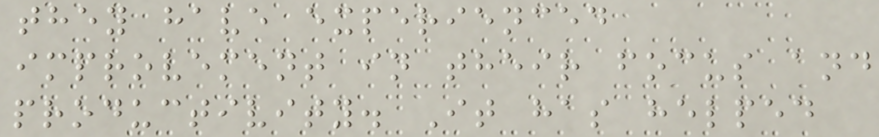they have experienced
improvement in their focus and
productivity. It has helped
